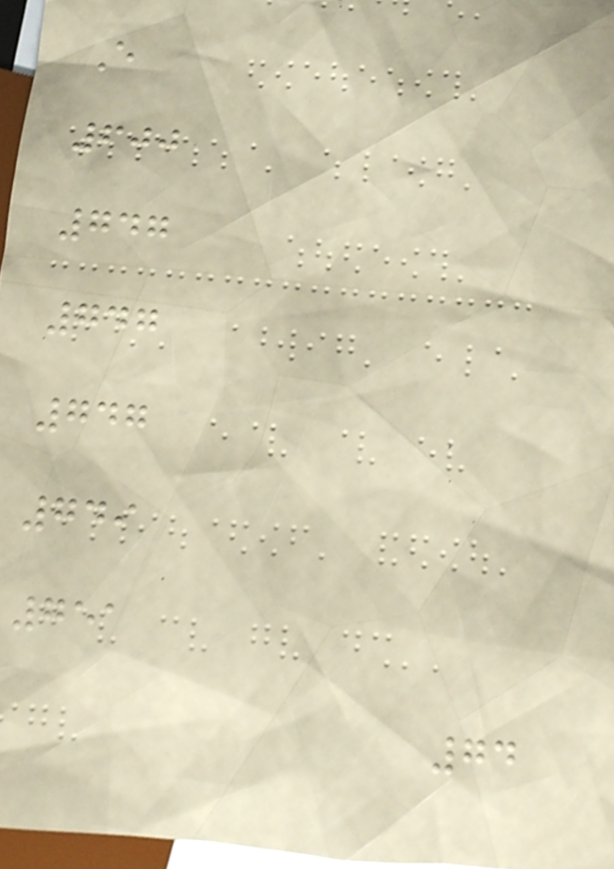E
600
747
747
747
749
751
74
